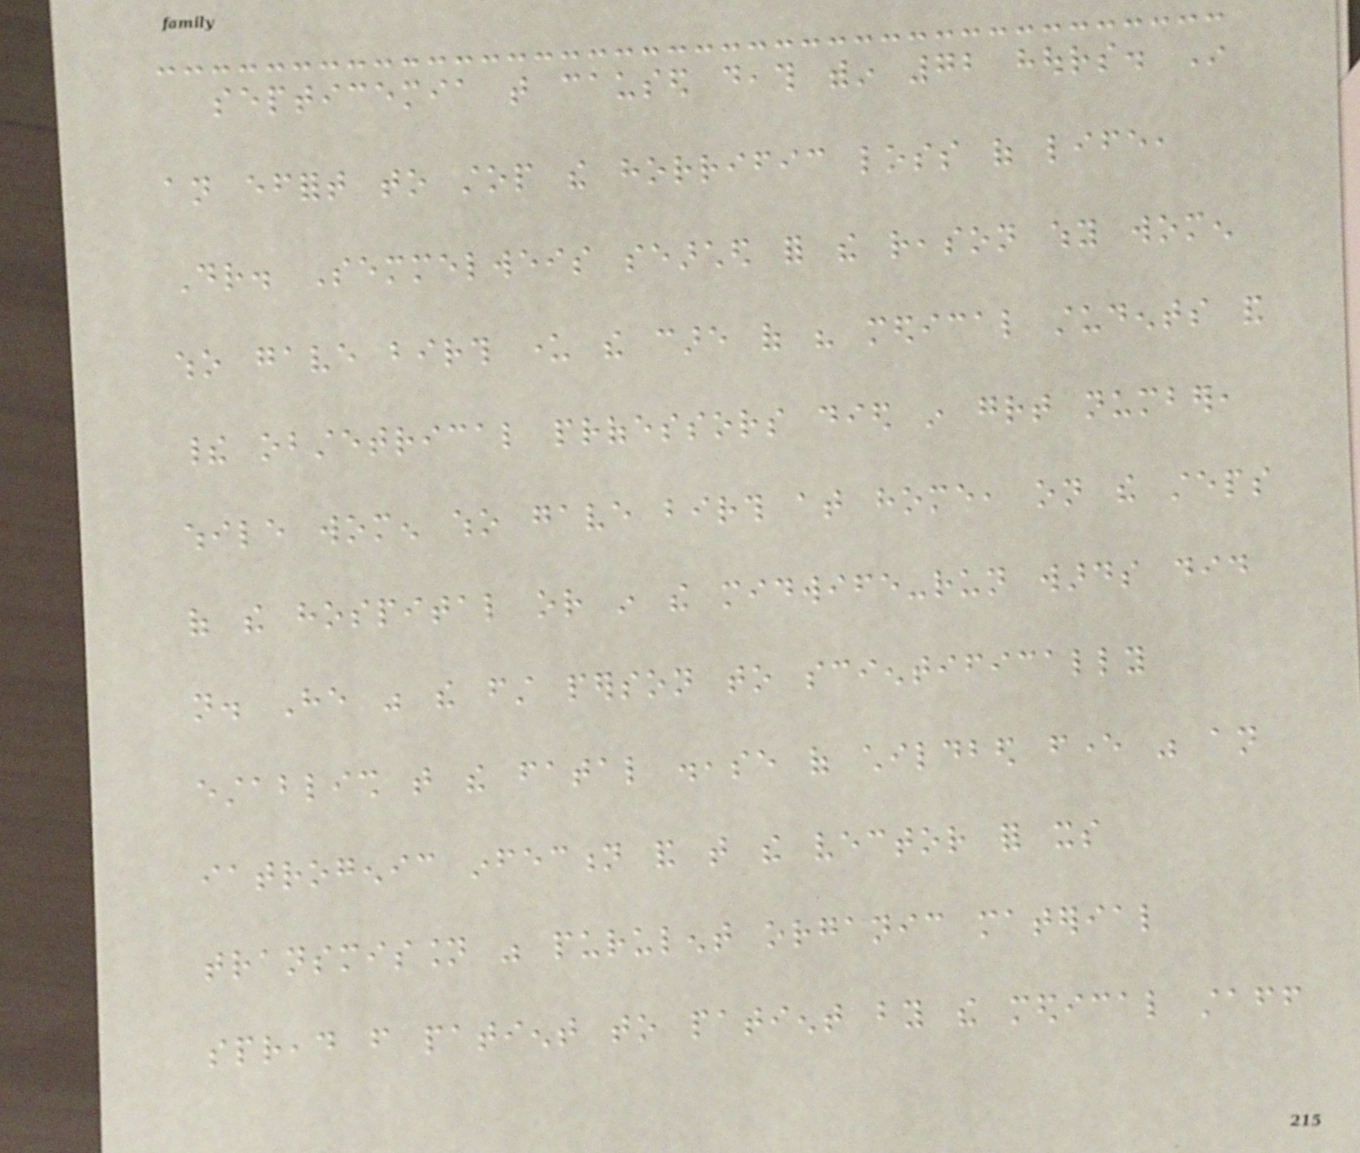septicemia that caused death within 72 hours. In
an effort to stop the horrific loss of life,
Dr. Semmelweis searched for the reason why women
who gave birth under the care of his medical students and
their obstetrical professors died in great number,
while women who gave birth at home, on the steps
of the hospital or in the midwife-run wards did
not. He was the first person to scientifically
establish that the fatal disease of childbed fever was an
iatrogenic infection and that the vector for its
transmission was purulent organic material
spread from patient to patient by the medical staff
